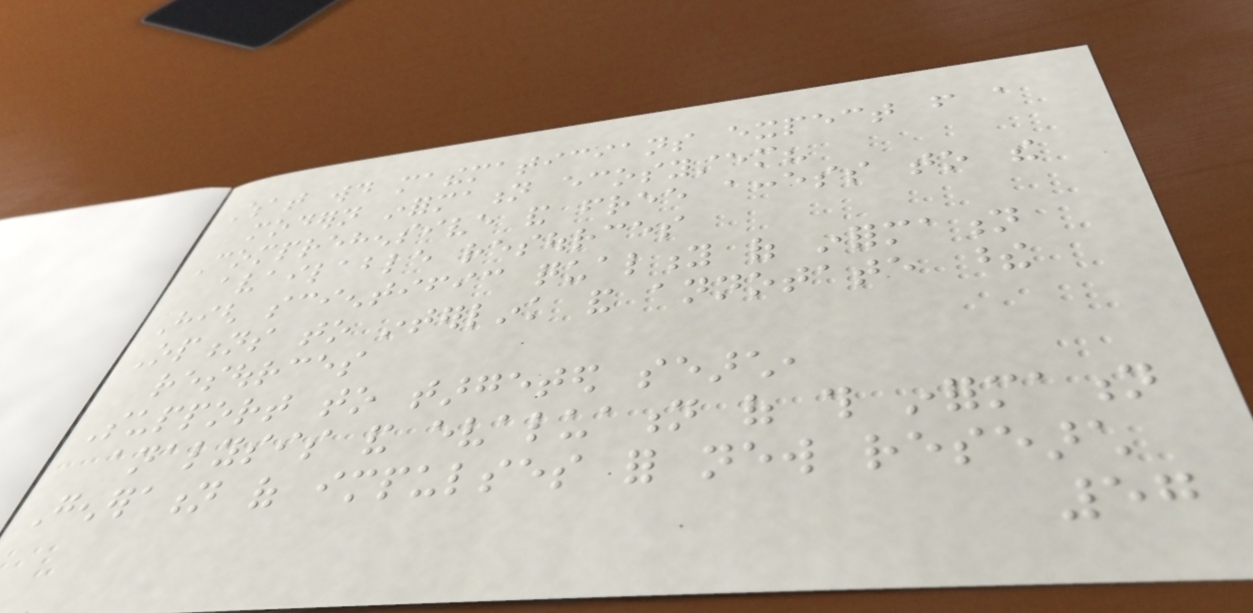What would mathematicians expect from a
modern information ecosystem?
Comprehensive and free access to the
available resources
High scientific quality of information
Options to interlink and annotate these
resources
Support to targeted search,
analysis and evaluation of this information
Generation of impulses for new research
57
